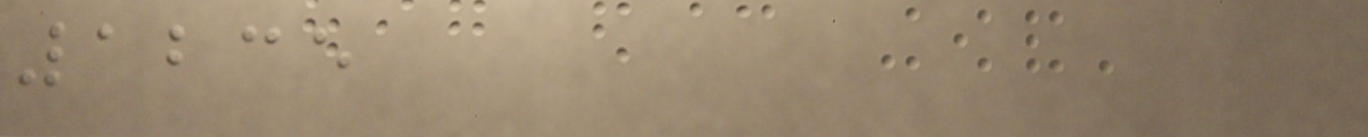1235
